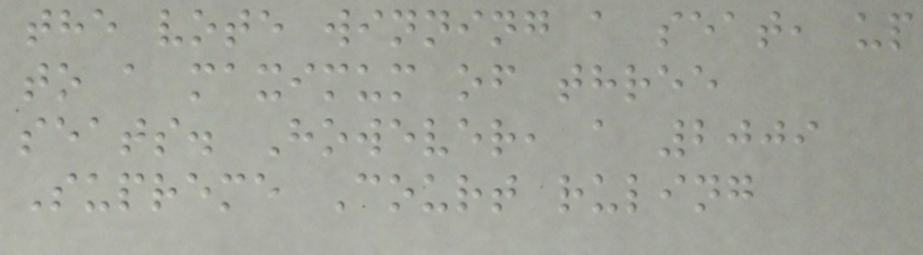the vote winning a seat, up
to a maximum of three
seats. However, a 2009
Supreme Court ruling
